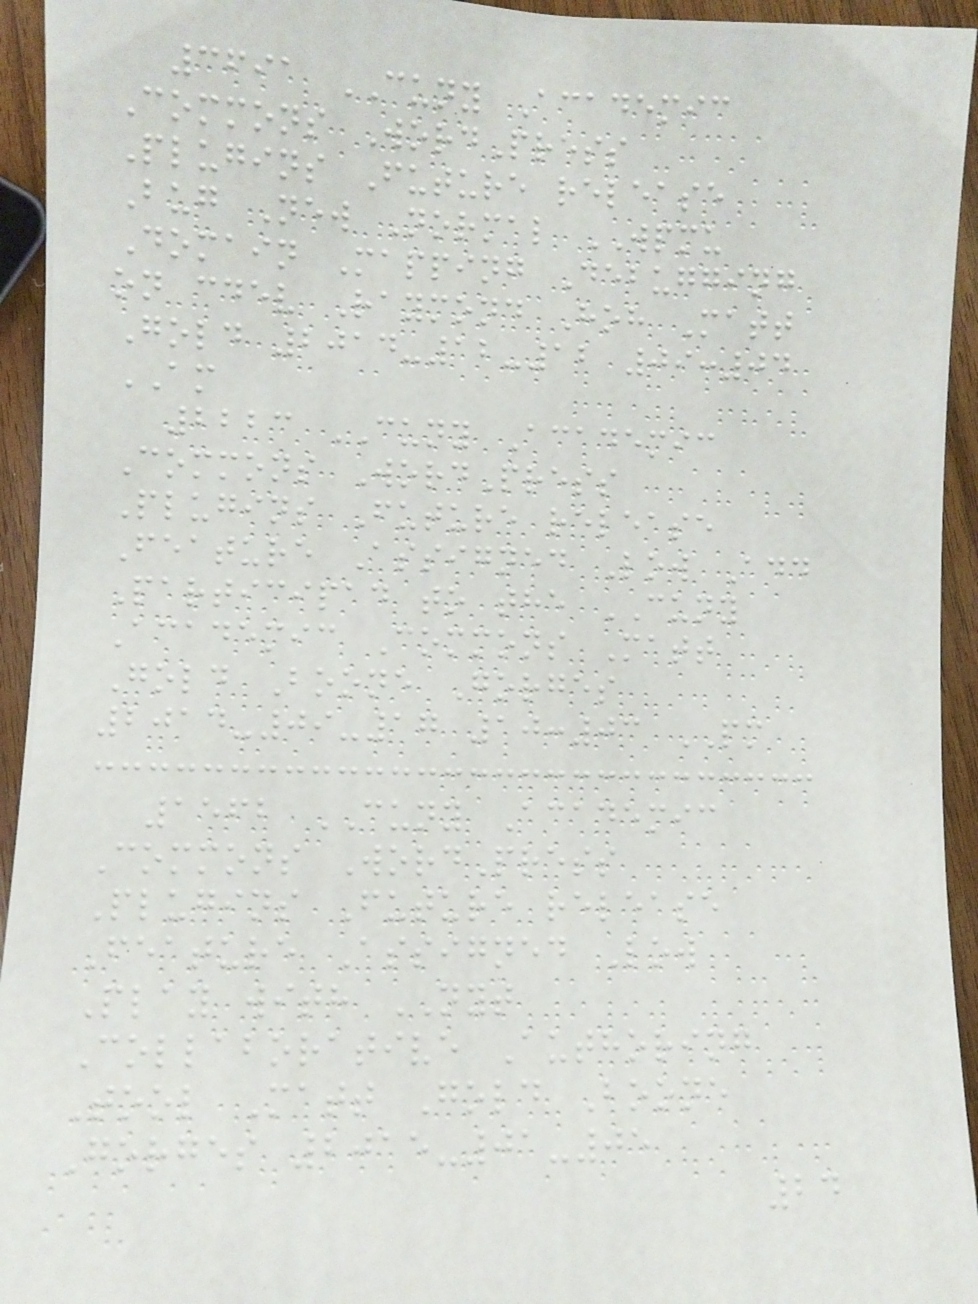3691 CUNY Academic
Commons WordPress
Plugins Future release
Bug New Normal WPMU
Domain Mapping Debugging
on cdev Raymond Hoh Matt
Gold 2014-12-12 09:04
AM
2223 CUNY Academic
Commons WordPress
Plugins Future release
Feature Assigned Low Add
Participad to the CUNY
Academic Commons Matt
Gold Boone Gorges
2014-09-17 10:03 PM
1562 CUNY Academic
Commons WordPress
Plugins Future release
Feature Assigned Low
Play with NYT
Collaborative Authoring
Tool Matt Gold Boone
Gorges 2015-01-05
24
